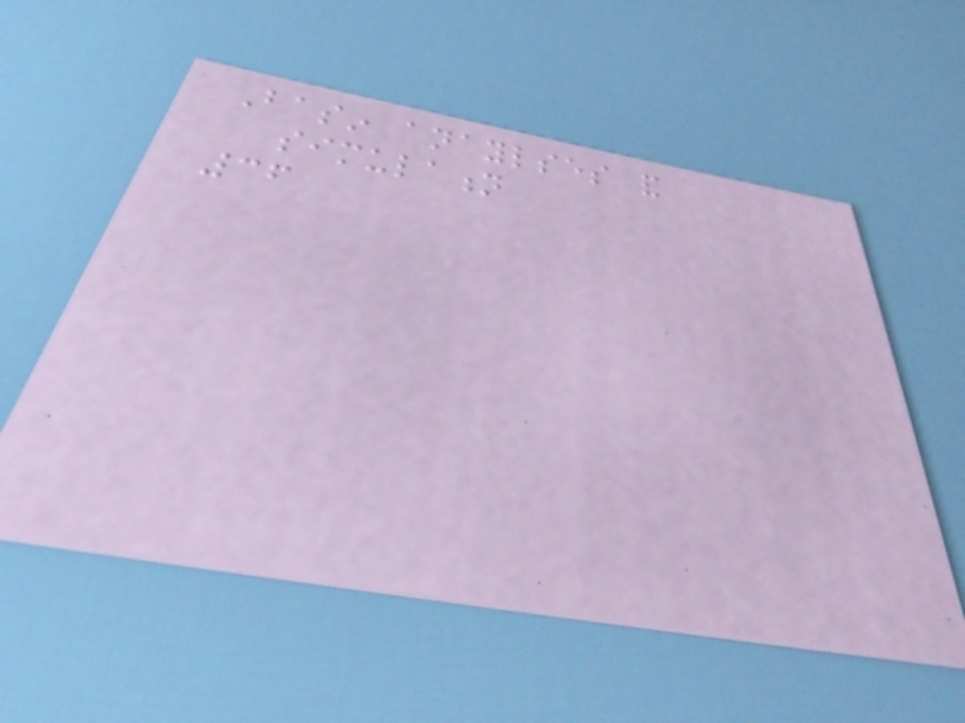Basin anaylses and
simulation
36
